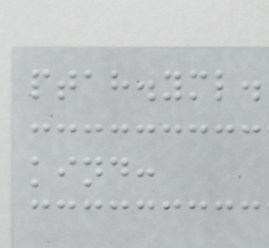ptah.yml.
kind:
